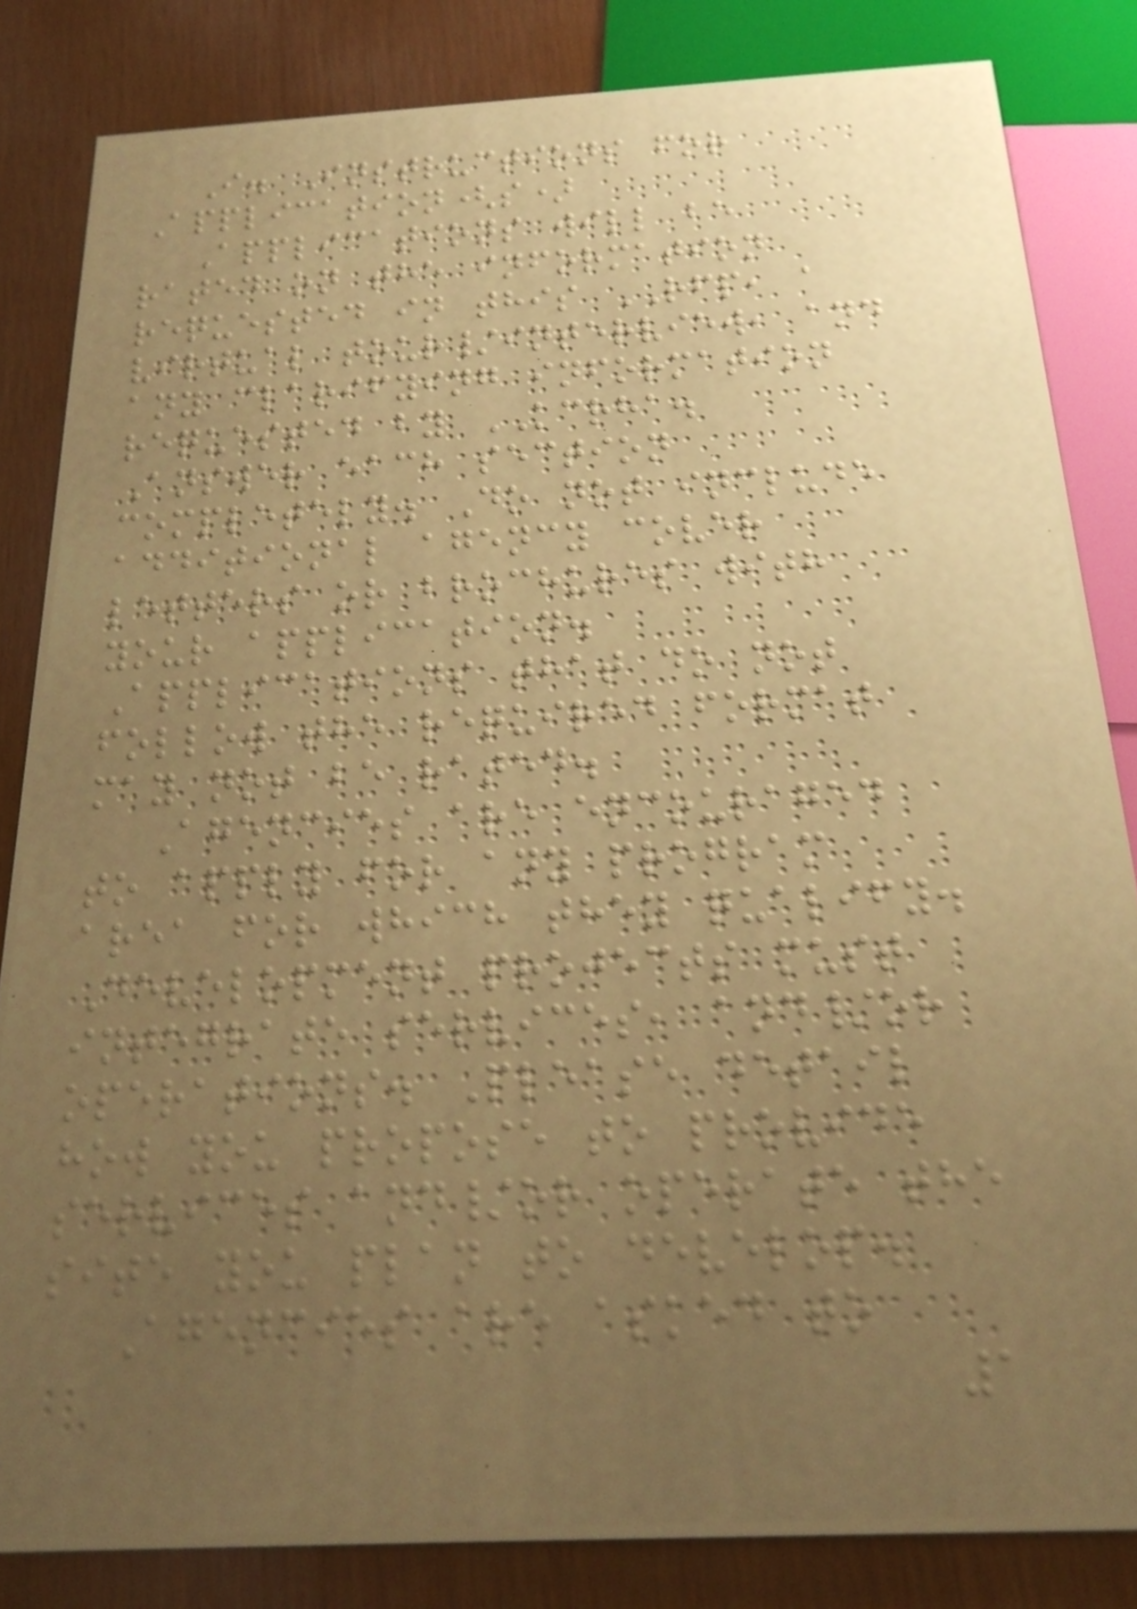I. Instructions for
Application(s)
Applications will be
rated on the information
requested in this RFP, a
virtual tour/interview, and
any clarifying information
requested by KCRHA.
Answer each section
completely. Do not include
additional agency cover
letters or brochures with
your application.
Applications that do not
follow the required format
may not be rated.
Agencies are encouraged
to apply for any program
area for which they qualify.
Development projects must
integrate services, and/or
operations. Please detail
how you propose to provide
services and/or operate the
site you plan to develop.
Agencies are asked to
1
